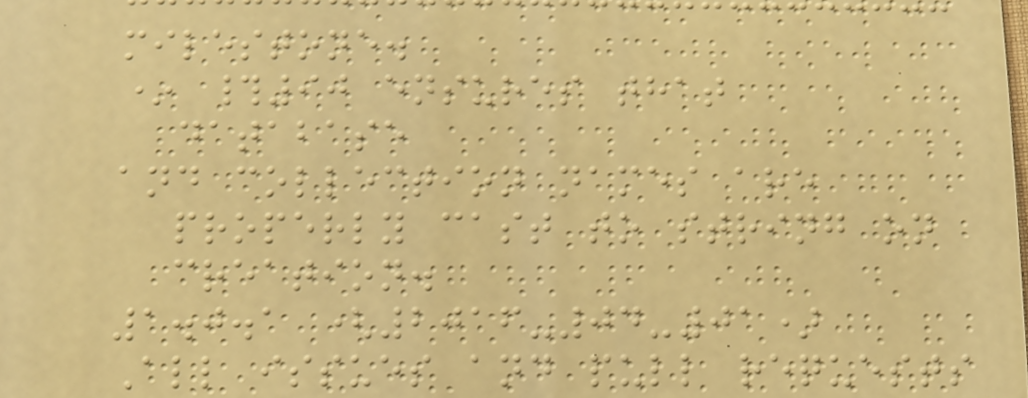milestone.
* #90 ensures that
database
and collection names are
properly cast to string on
creation.
1.0.1 (2016-04-01)
All issues and pull requests
